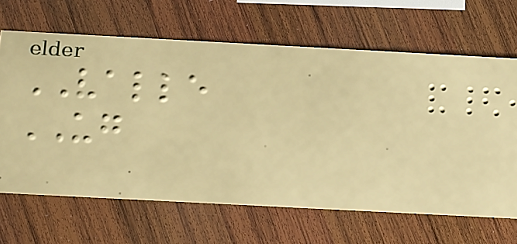VALLE
UG
